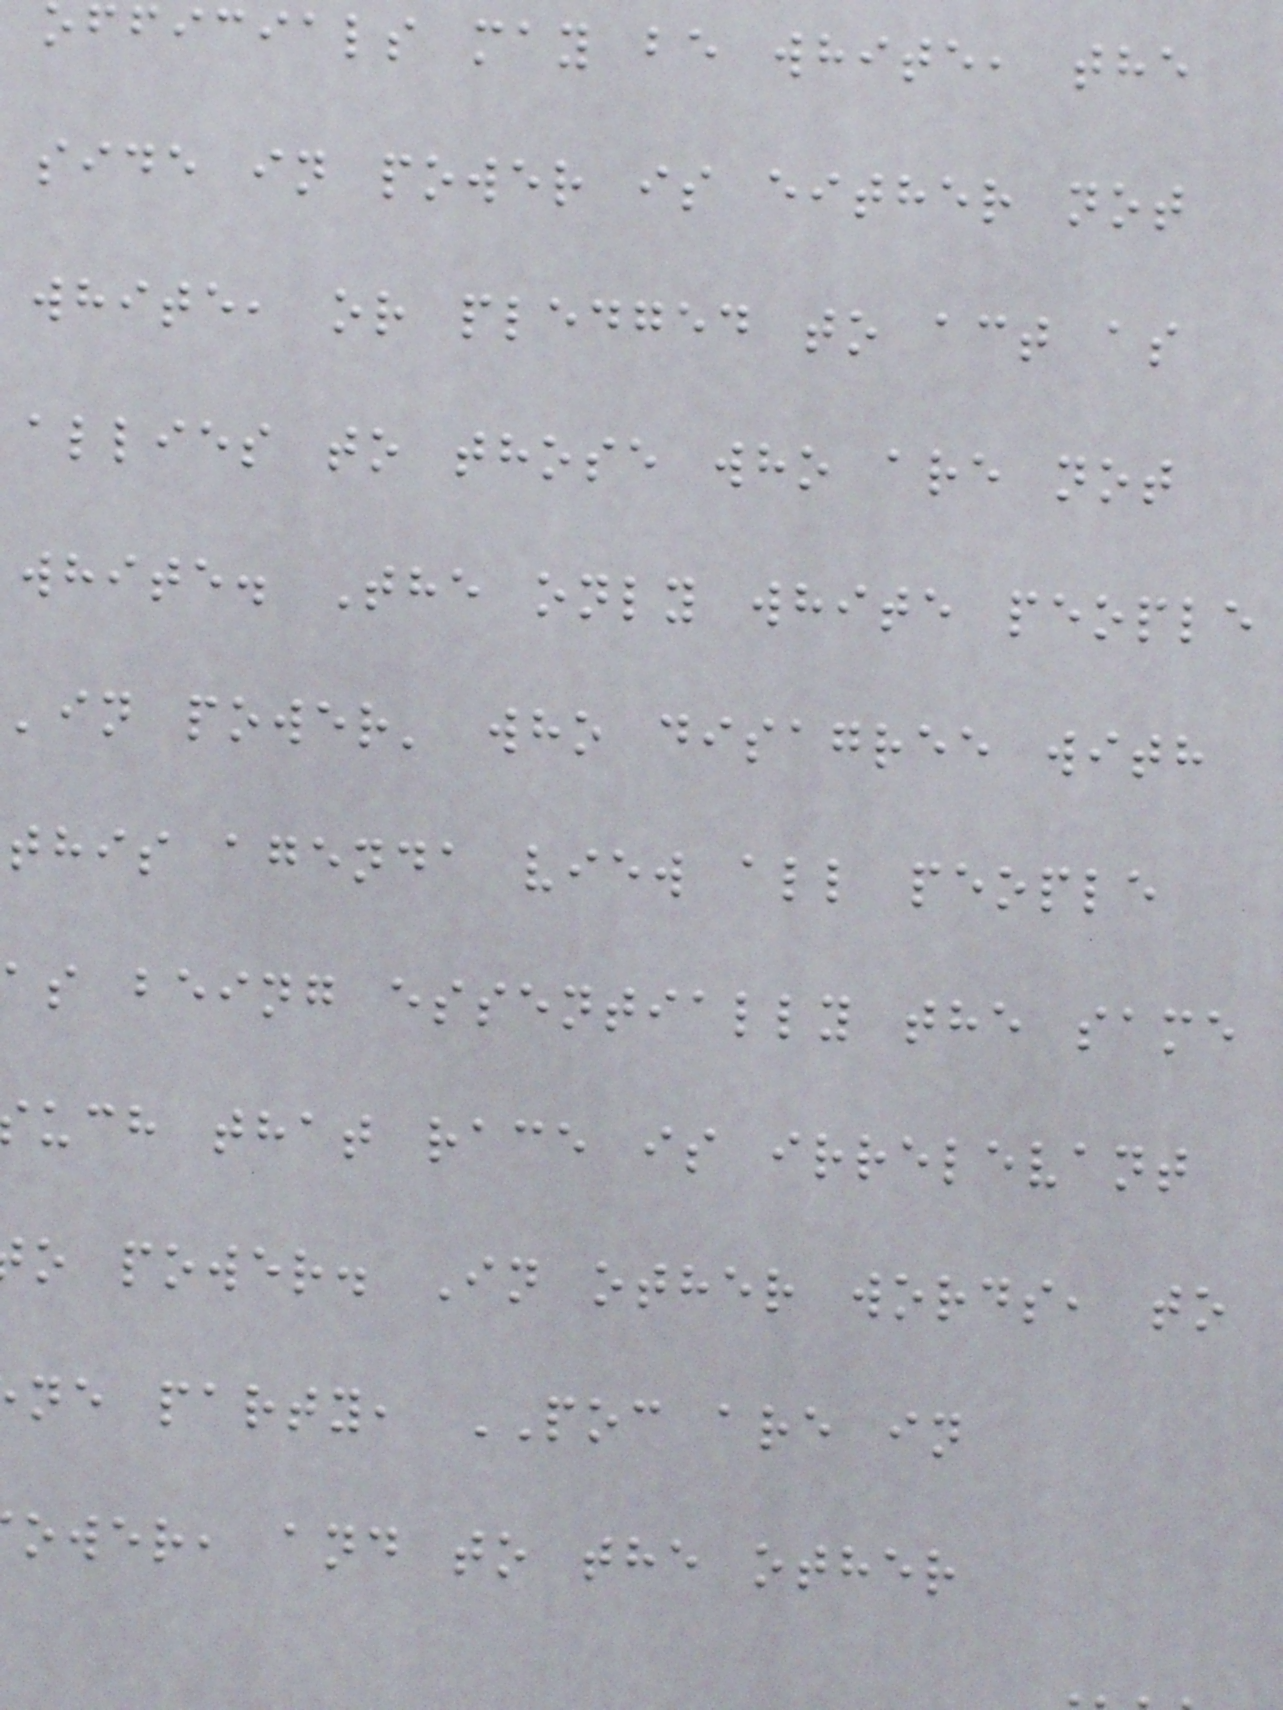officials may be white, the
side in power is either not
white, or pledged to act as
allies to those who are not
white. The only white people
'in power' who disagree with
this agenda view all people
as being essentially the same
uch that race is irrelevant
o power. In other words, to
ne party, POC are in
ower, and to the other
